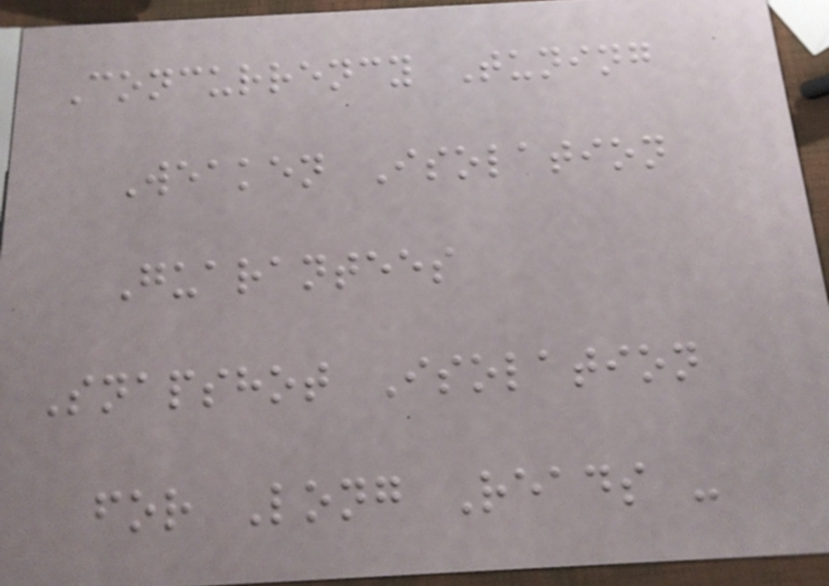Concurrency Tuning
Weaken Isolation
Guarantees
Snapshot Isolation
for Long Reads -
